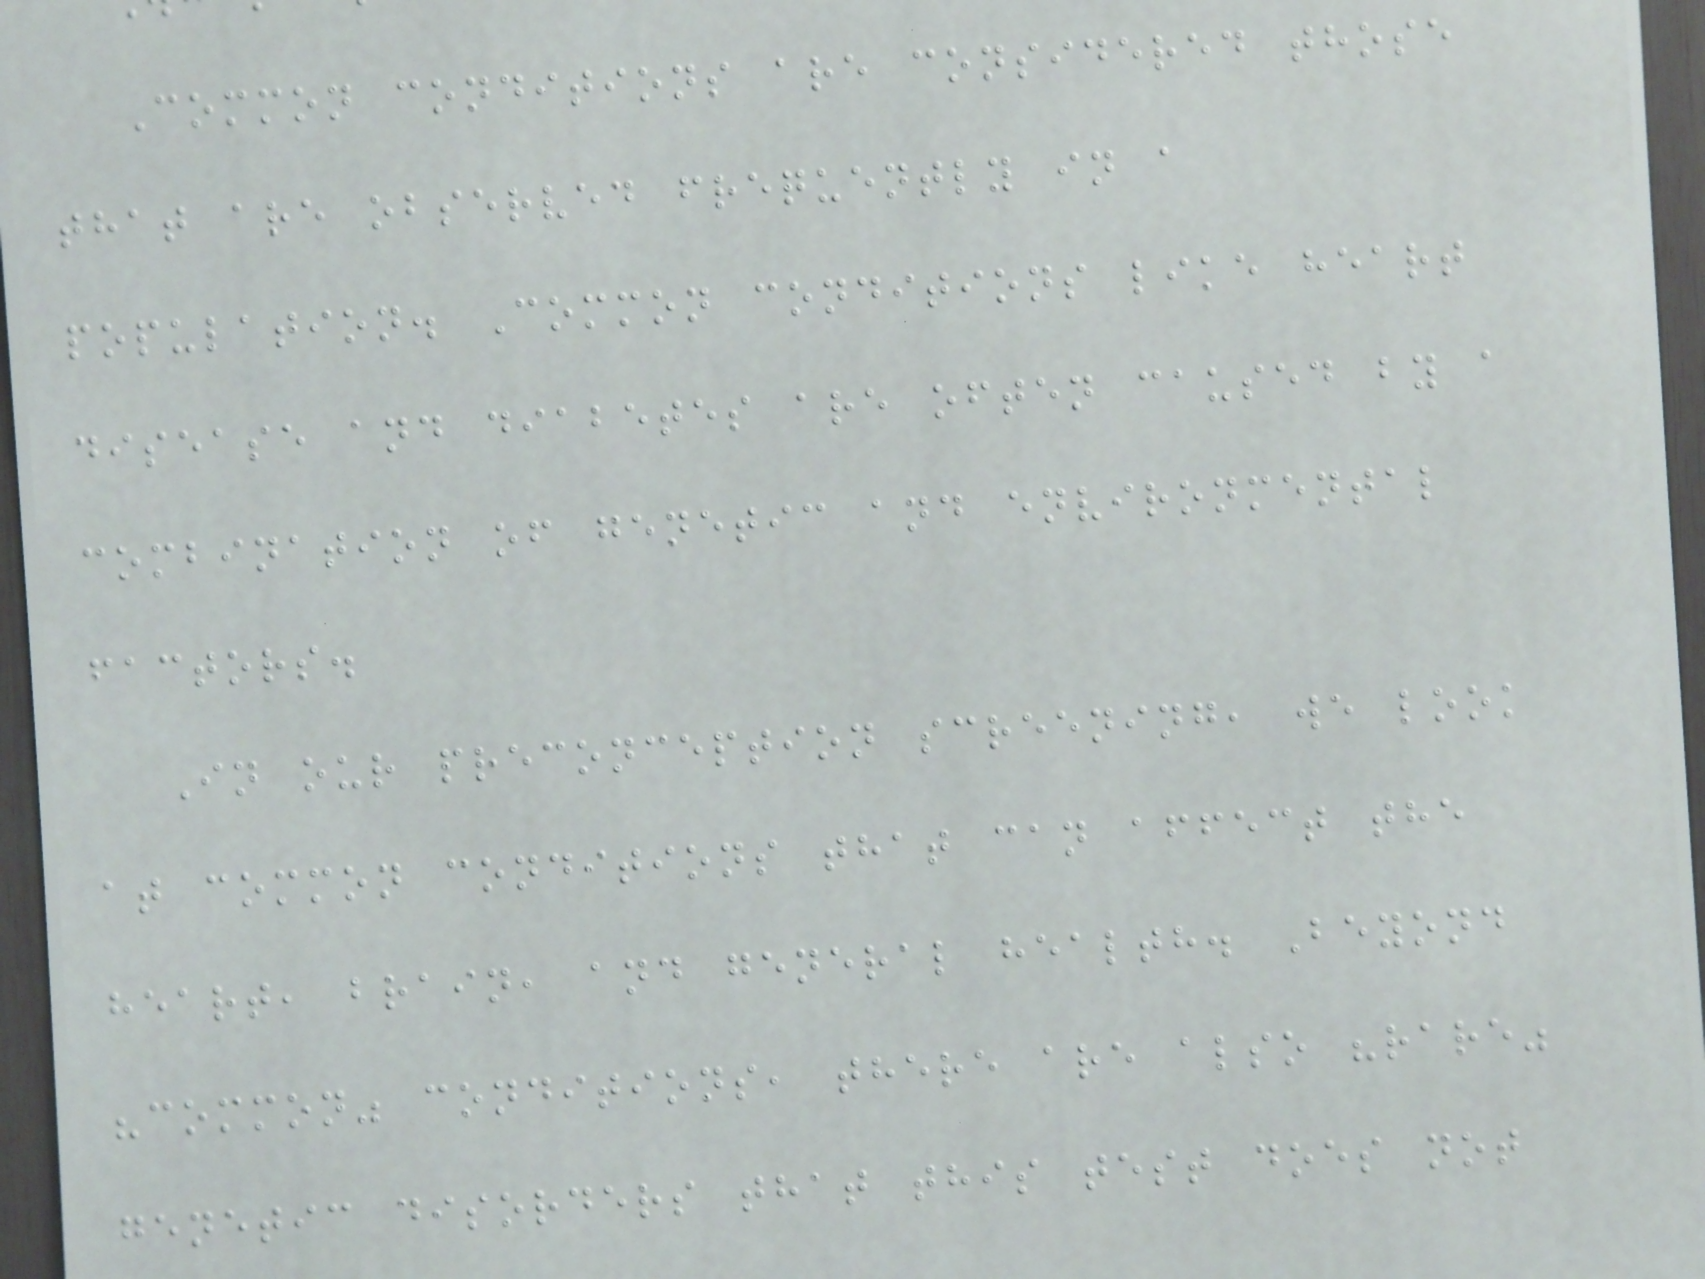Common conditions are considered those
that are observed frequently in a
population. Common conditions like heart
disease and diabetes are often caused by a
combination of genetic and environmental
factors.
In our preconception screening, we look
at common conditions that can affect the
heart, brain, and general health. Beyond
"common" conditions, there are also "rare"
genetic disorders that this test does not
